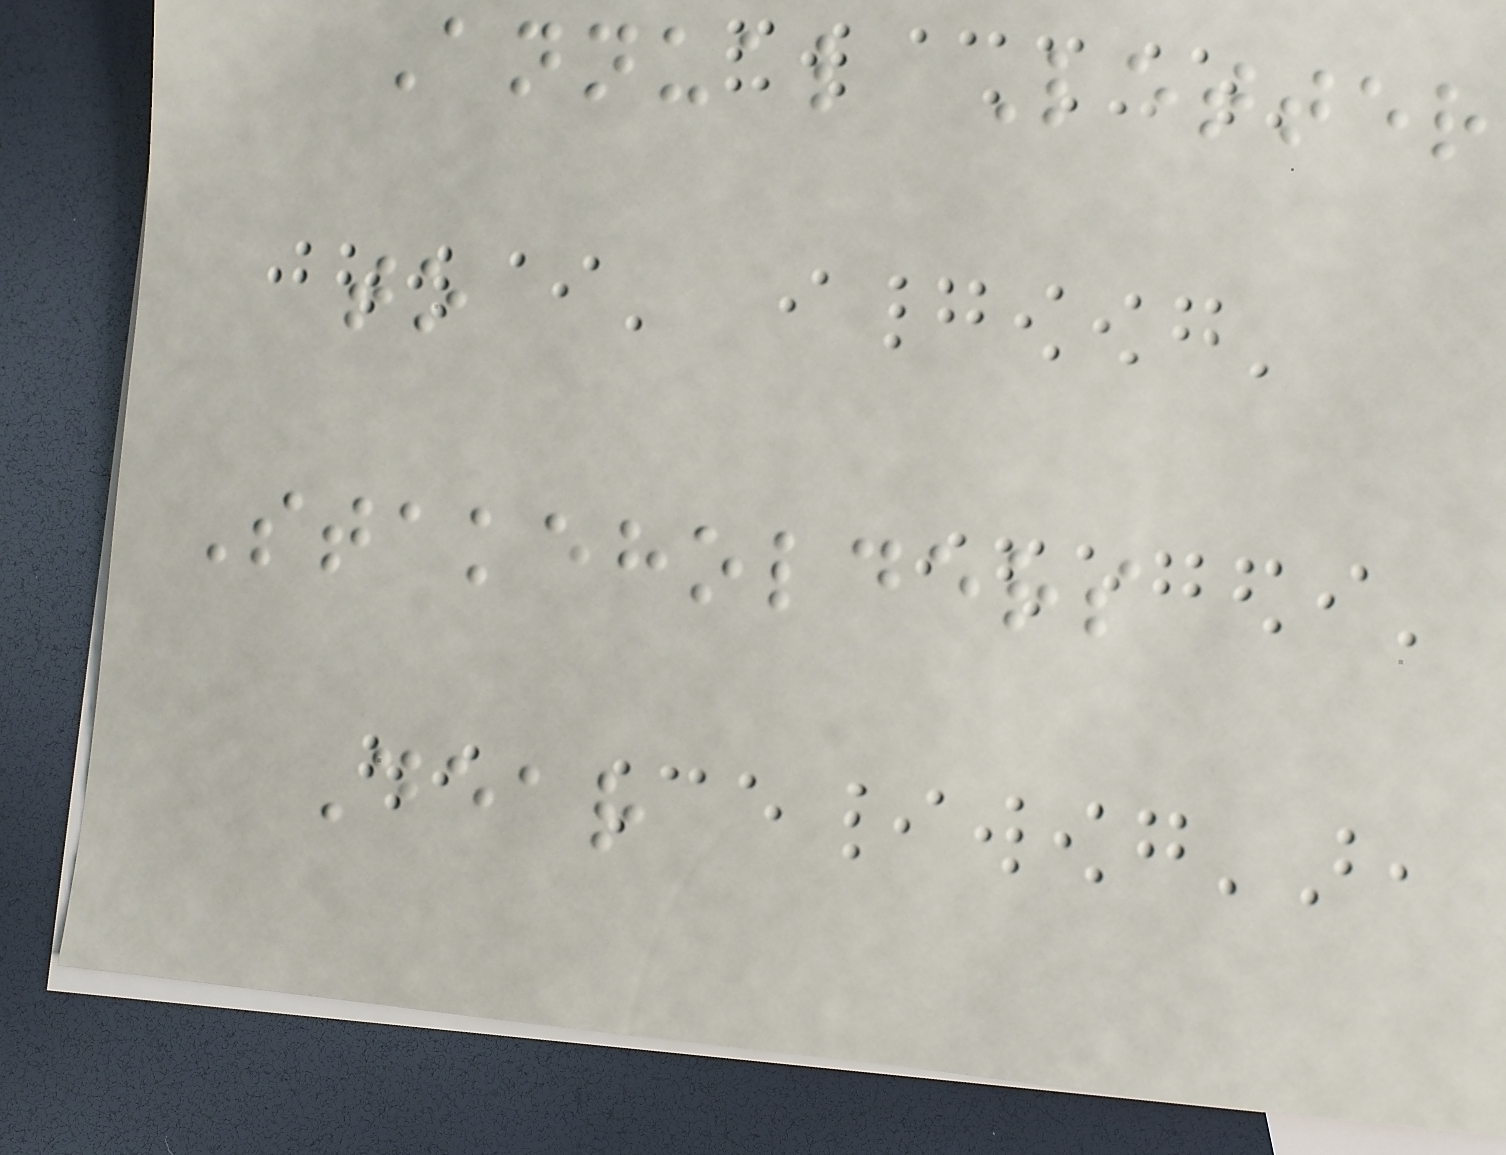Annual Letter
to
Stakeholders
Dear
